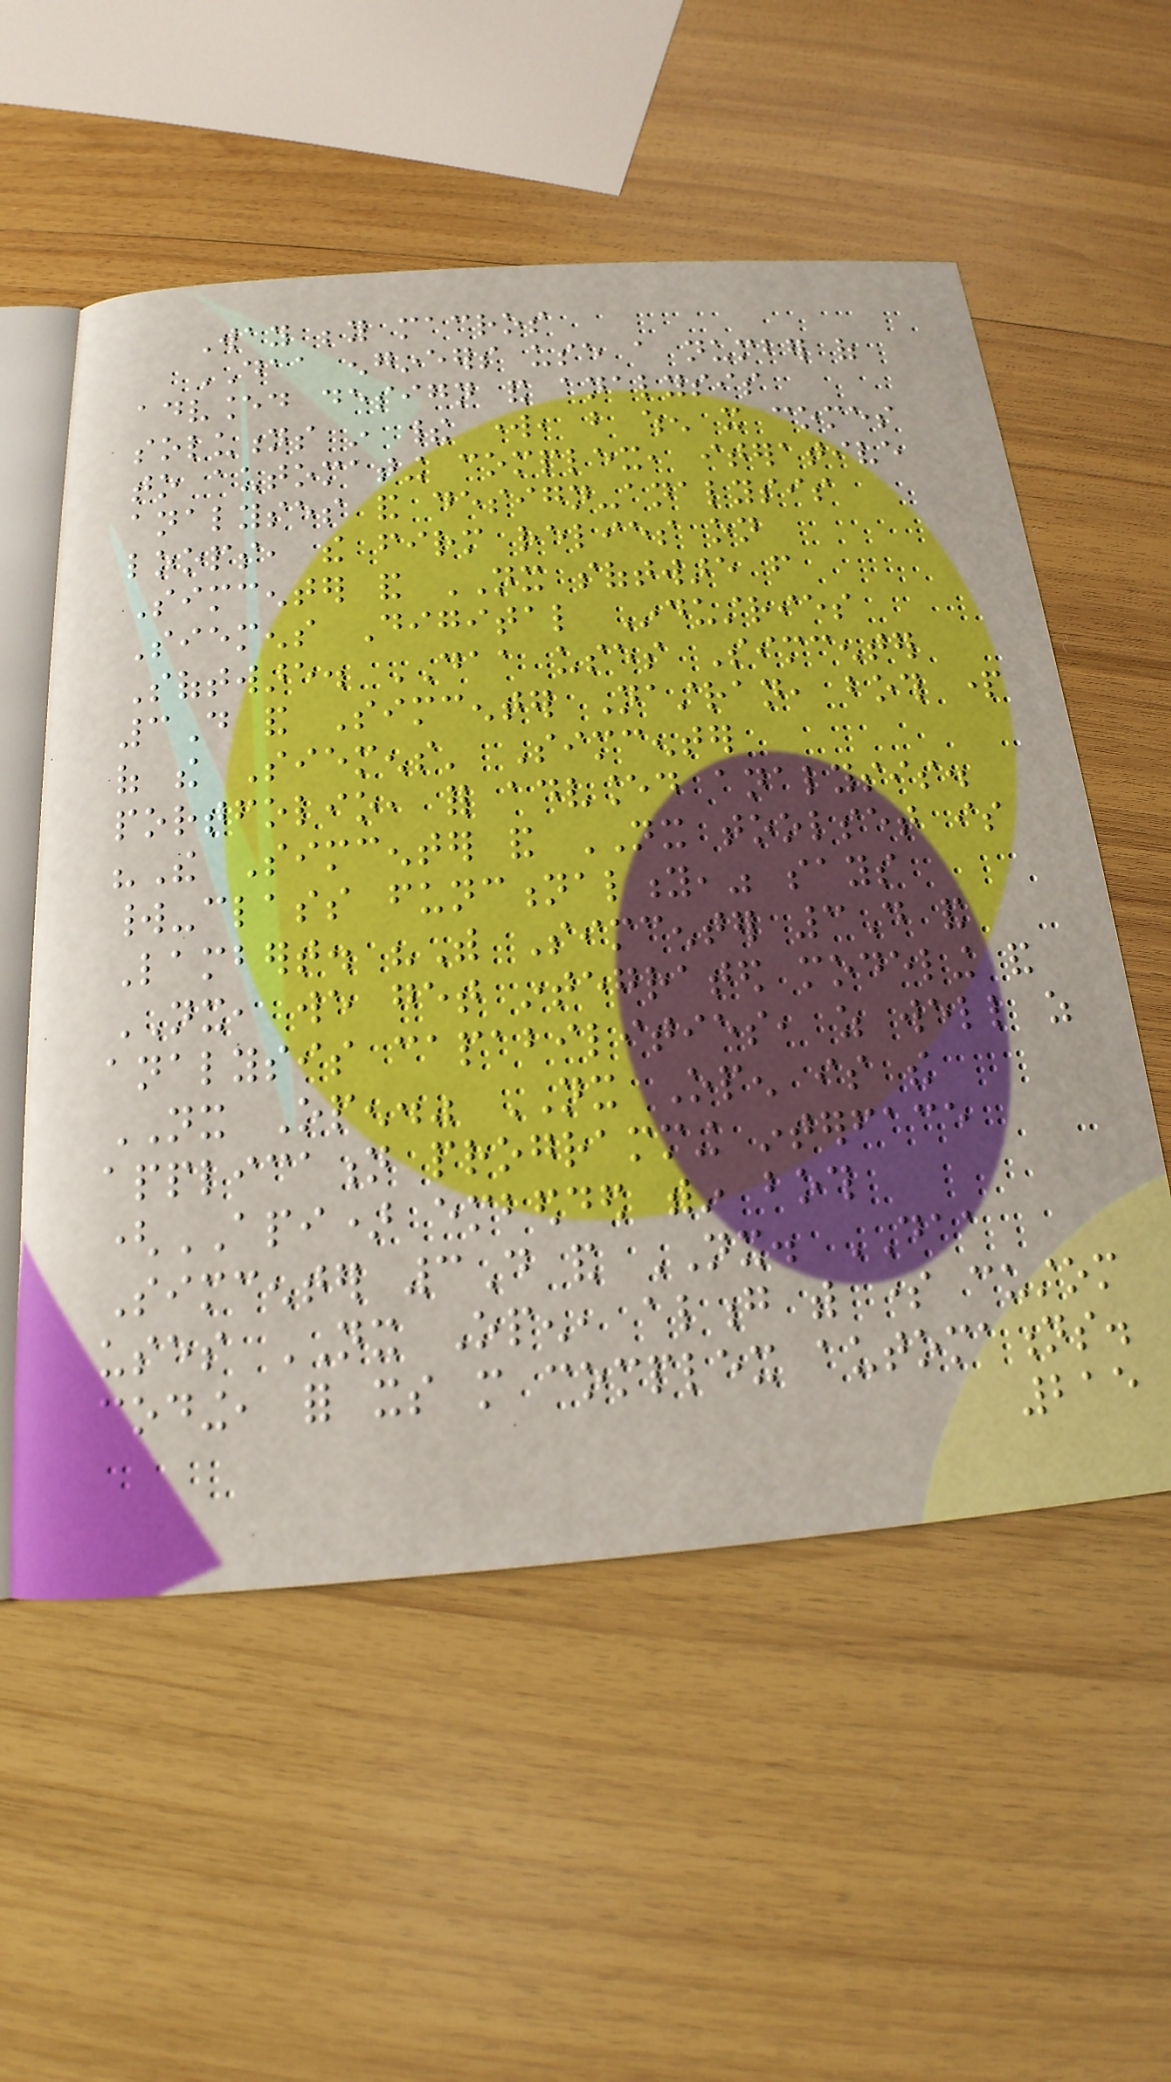Way beyond macros
DAA engineers use a number of
advanced design and analysis
solutions in their work, but when it comes
to automating complex, iterative
analyses and design-analysis
loops, the firm relies on
Simcenter and NX software from
Siemens Digital Industries
Software. DAA uses Simcenter
3D and Simcenter Nastran, both part
of the Siemens' Simcenter
portfolio, for advanced analysis.
"The Simcenter and NX toolset is
world-class functionality," says
Lambert. "With Simcenter 3D and
NX, we get integrated modeling and
analysis capabilities, as well as
NX Open." NX Open is the
application programming interface
(API) embedded within both
Simcenter 3D and NX. DAA
uses NX Open, along with some custom
coding, for its more complex automations.
215
